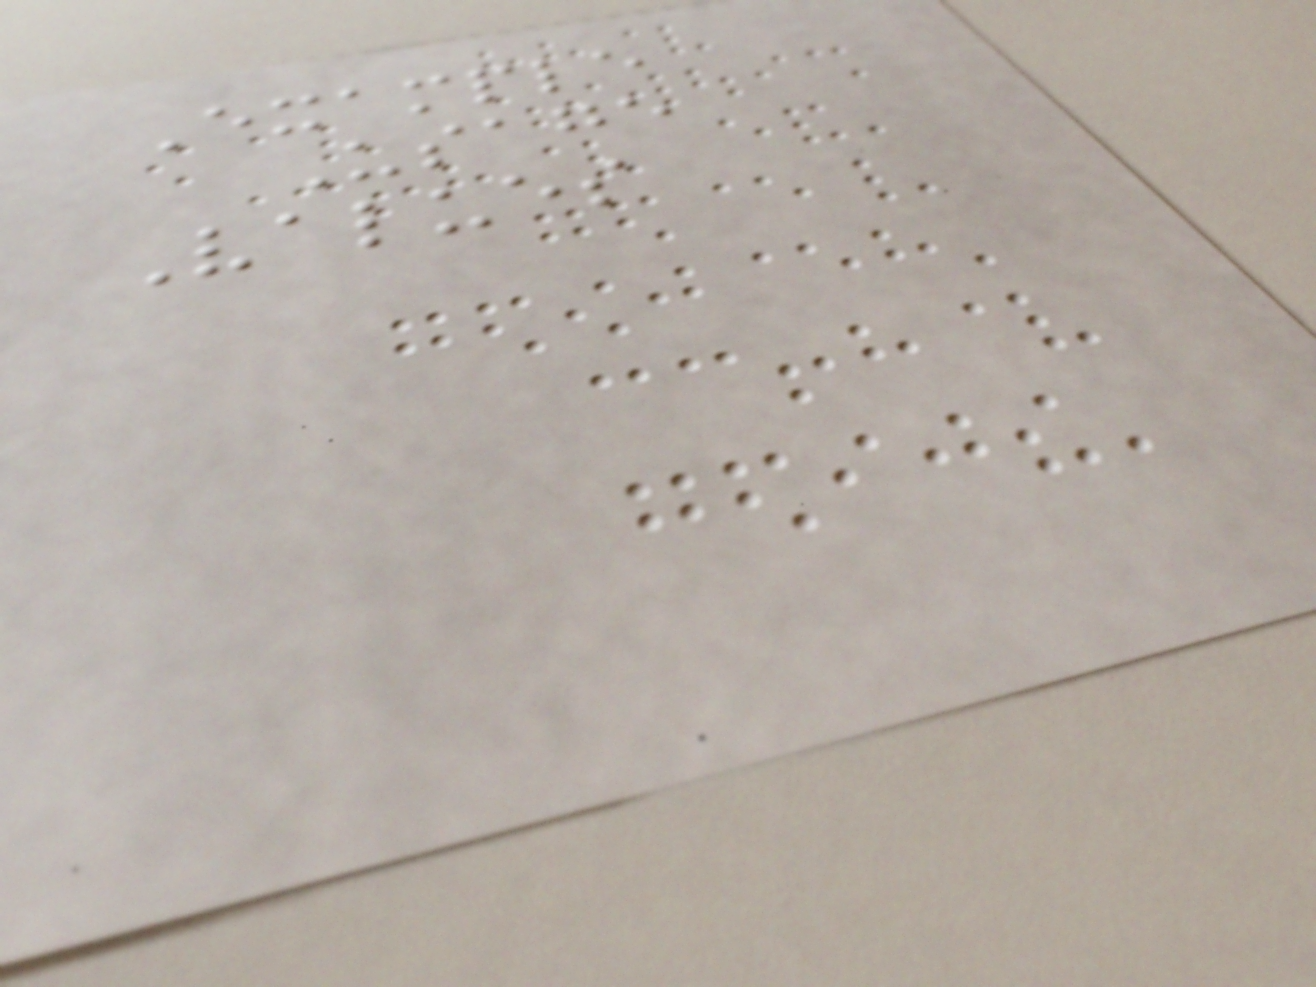Example
Usage
Values
